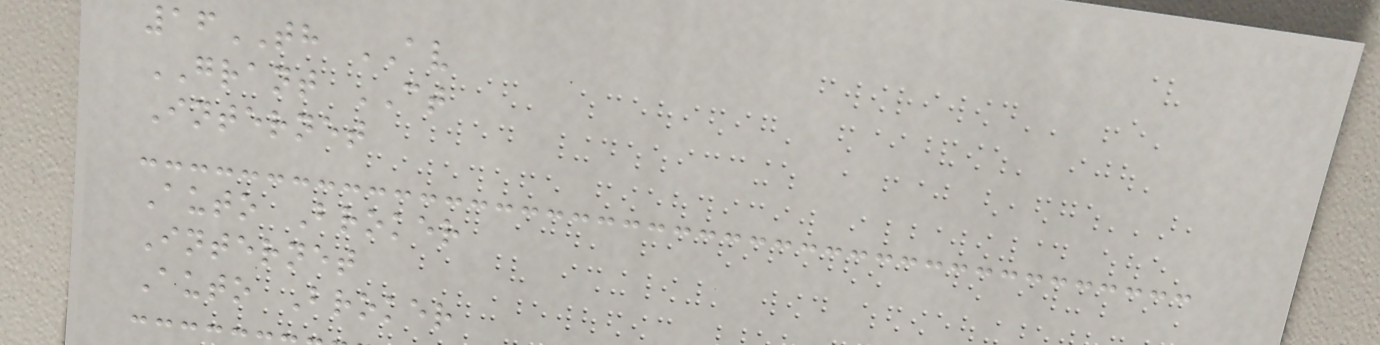16TH AV
GRANT CT
Internet
Auto Broker
Internet
Auto Broker
